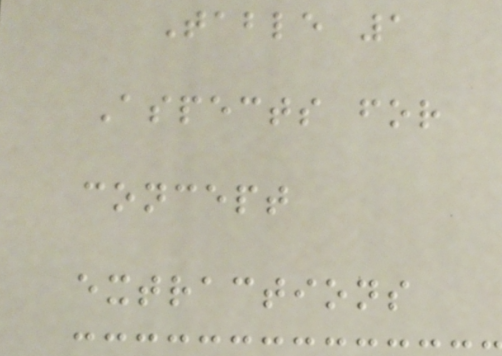Table 1
Aspects for
concept
extractions
